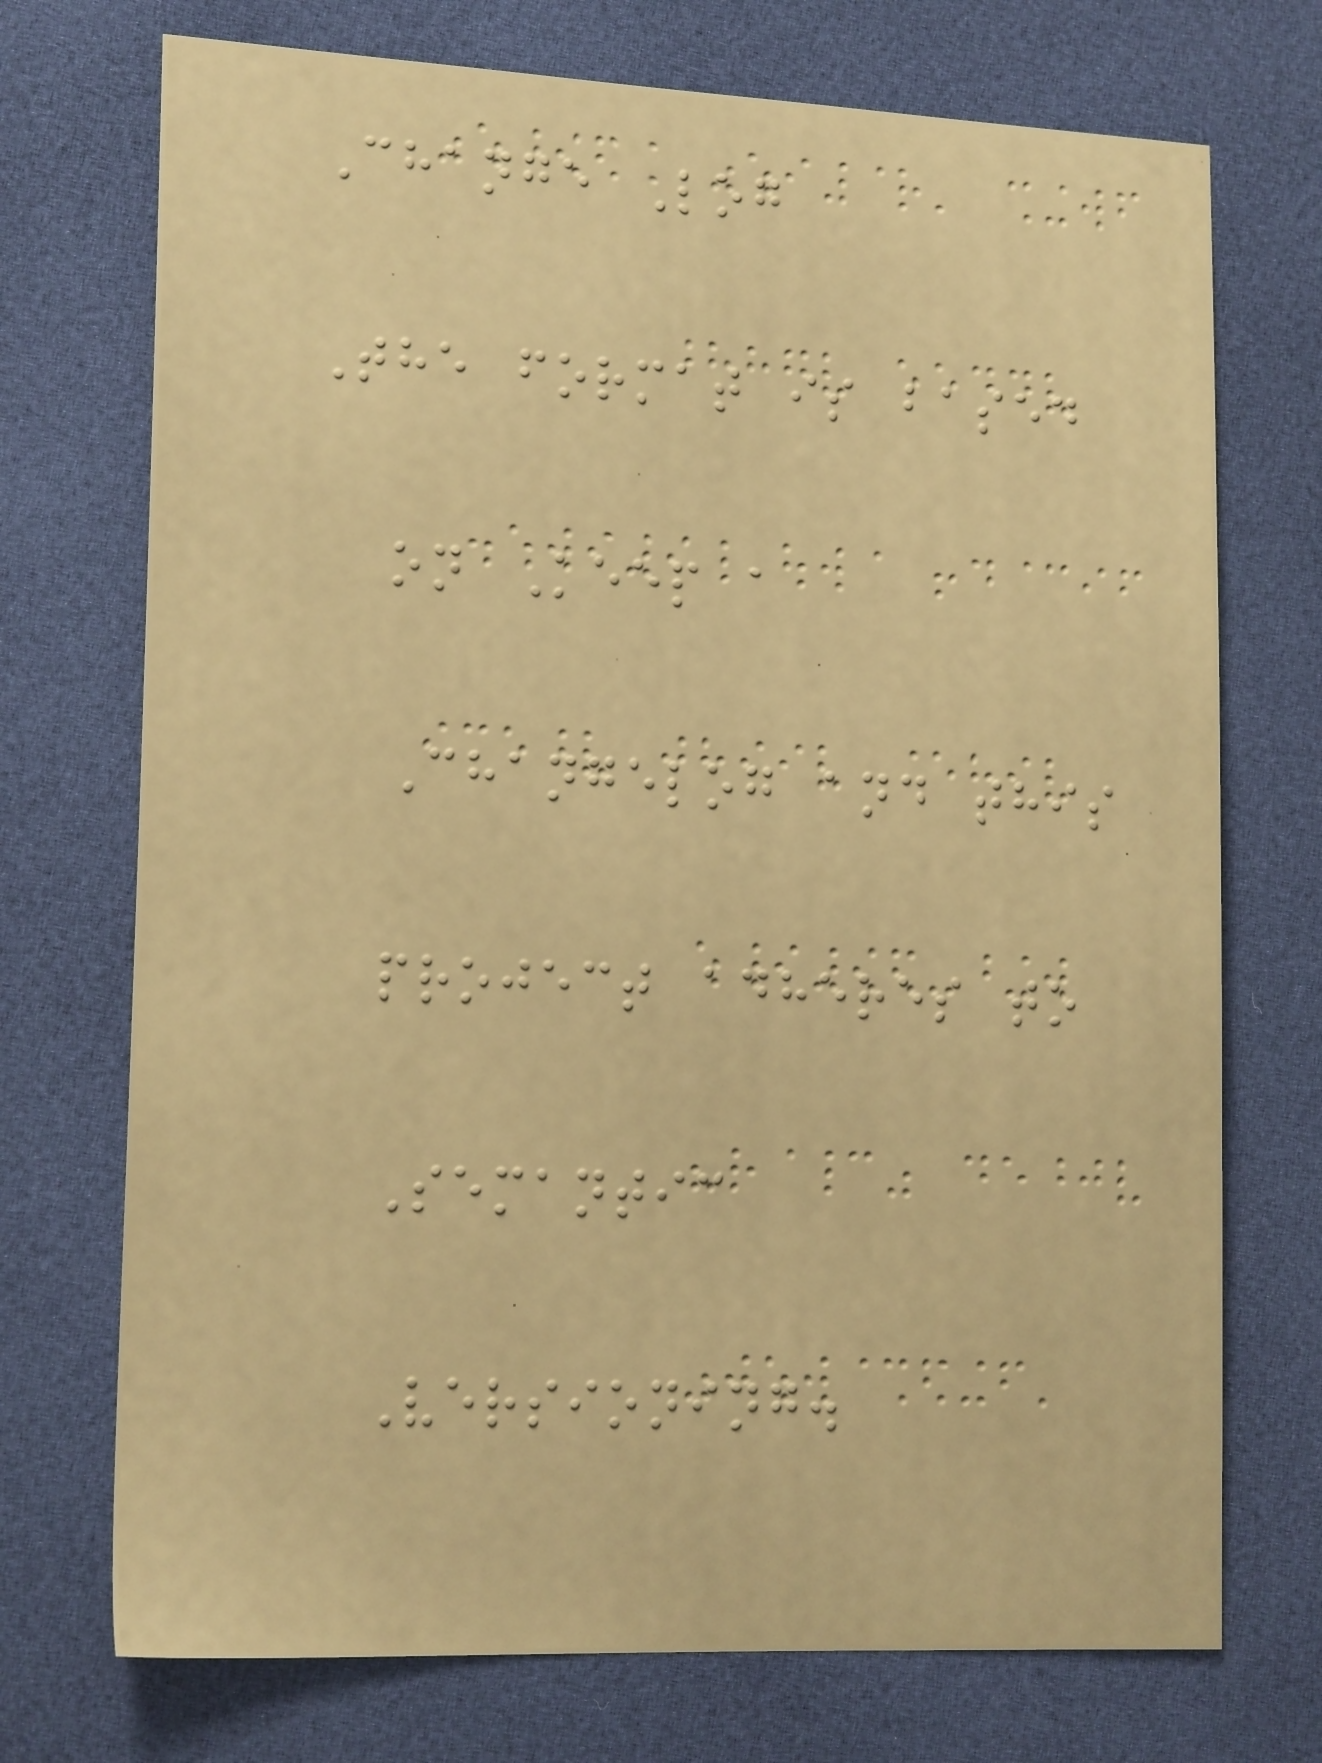Change Log
The format is based
on Keep a
Changelog and this
project adheres to
Semantic
Versioning.
